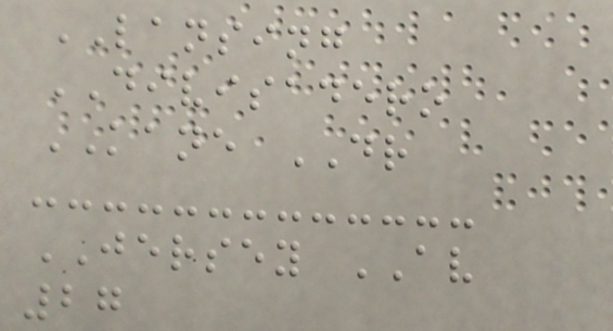LANSING
DIVISADERO
KANE DR
JERSEY AV
27
